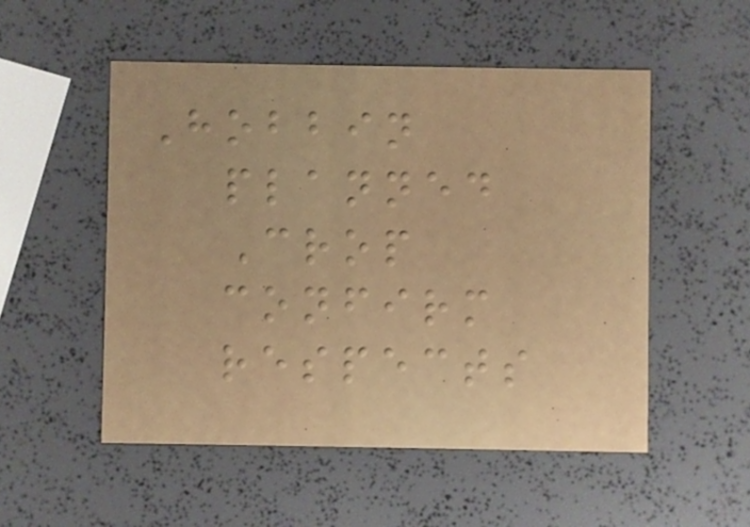Hobbin
planned
Crop
confirm
respects
